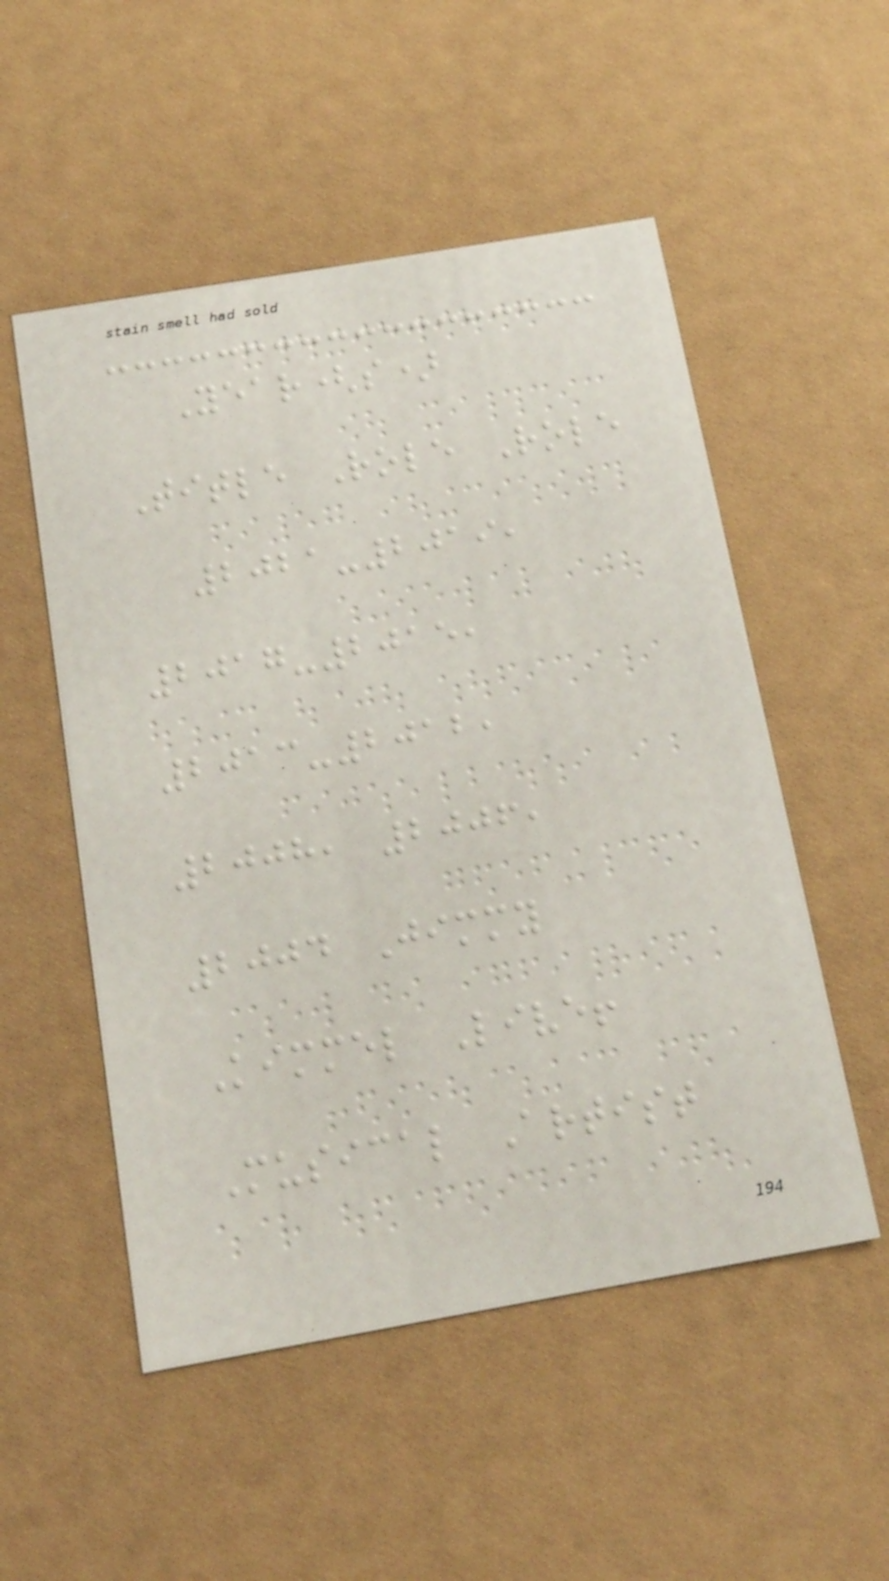Year(s)
Title Role Role
2021-2019,
2017-2015,
2013-2012,
2008, 2006,
2004 Jimmy
Kimmel Live!
Musical Artist
